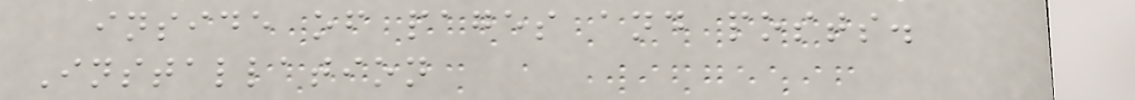inside of pages and posts.
Installation
